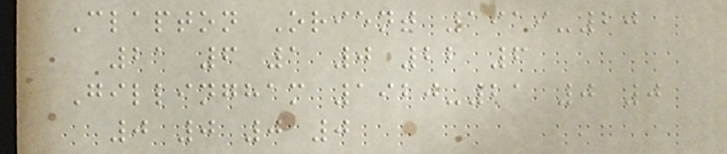Clapton Orient 1919-20
21 6 1 0 22 6
Gillingham 1920-21 0 0
0 0 0 0
